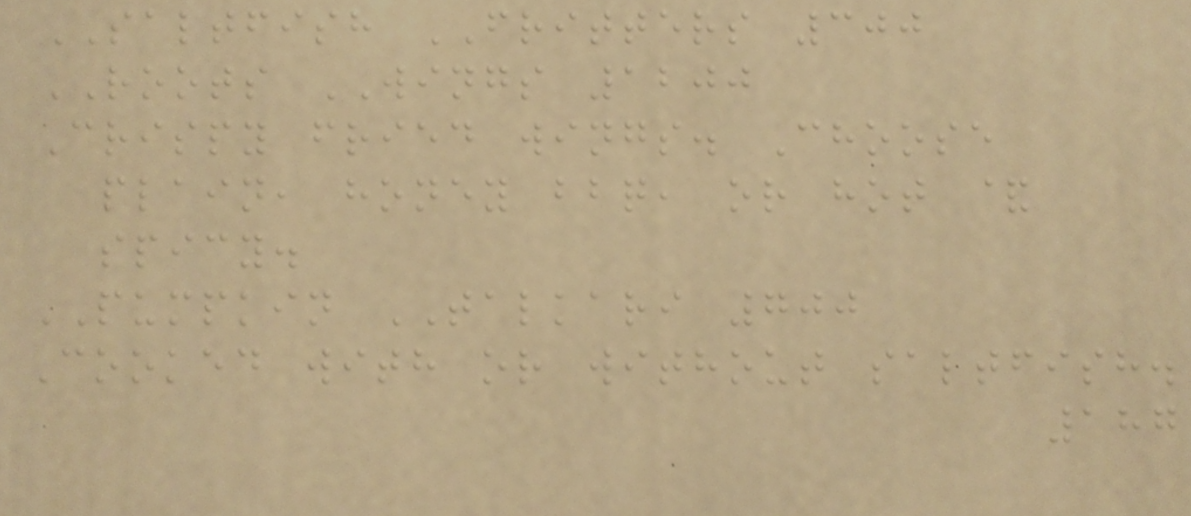SALTFISH FRITTERS 300
ROOTS WINGS 1200
Crispy fried wings. Choose
plain, honey bbq, or hot &
spicy.
PUMPKIN TALKARI 700
Cooked with or without saltfish.
187
